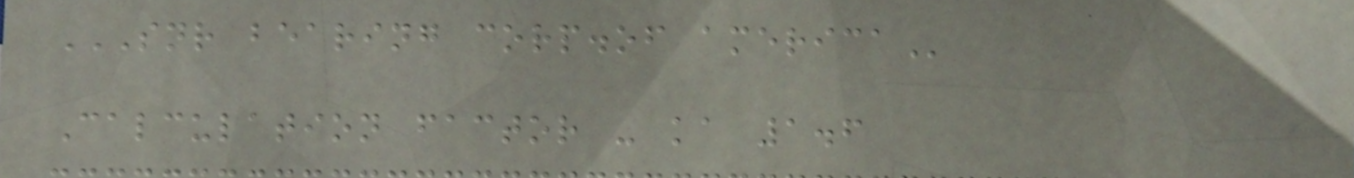SNR BEARING CORP.OF AMERICA
Calculation factor - ka 1.6
